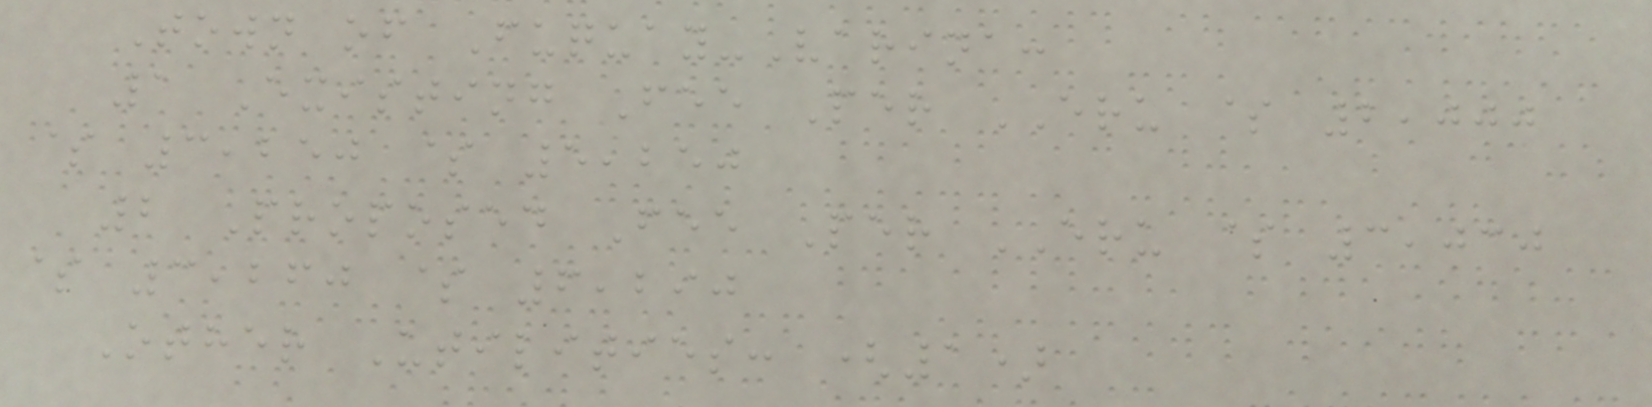Town of Fuquay-Varina:
1 Existing Fee Per ERU $ 2,000
$ 3,250 $ 5,250
2 Proposed Fee Per ERU $ 3,030
$ 3,260 $ 6,290
Other Utilities: (1)
